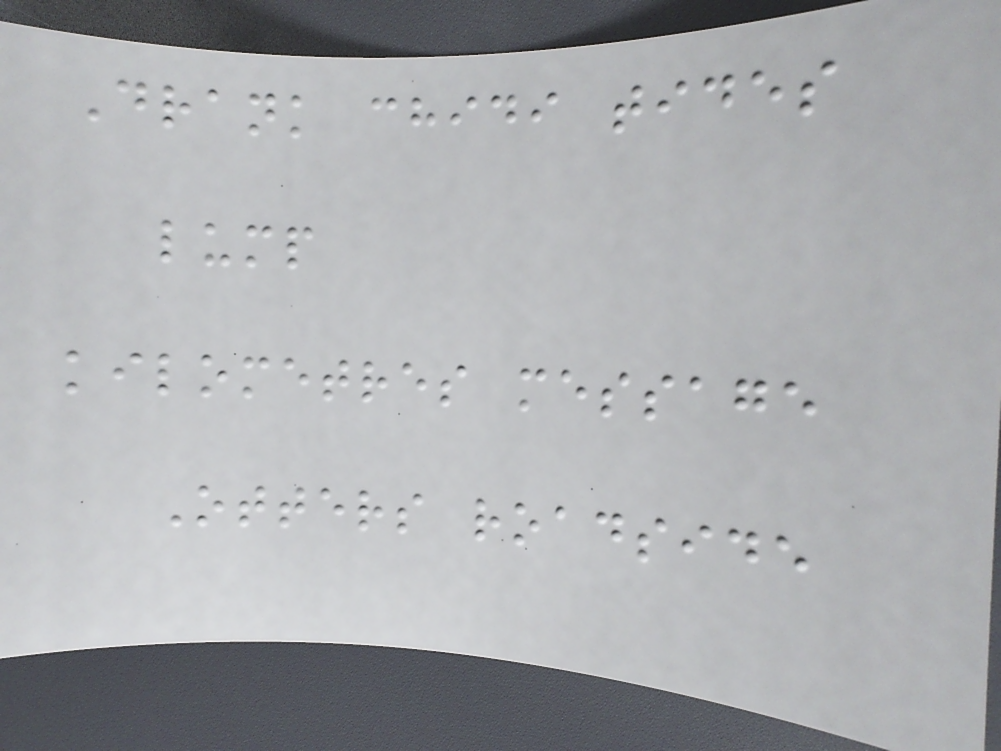Drank chidi tides
lump
kilometres message
Otters roadside
